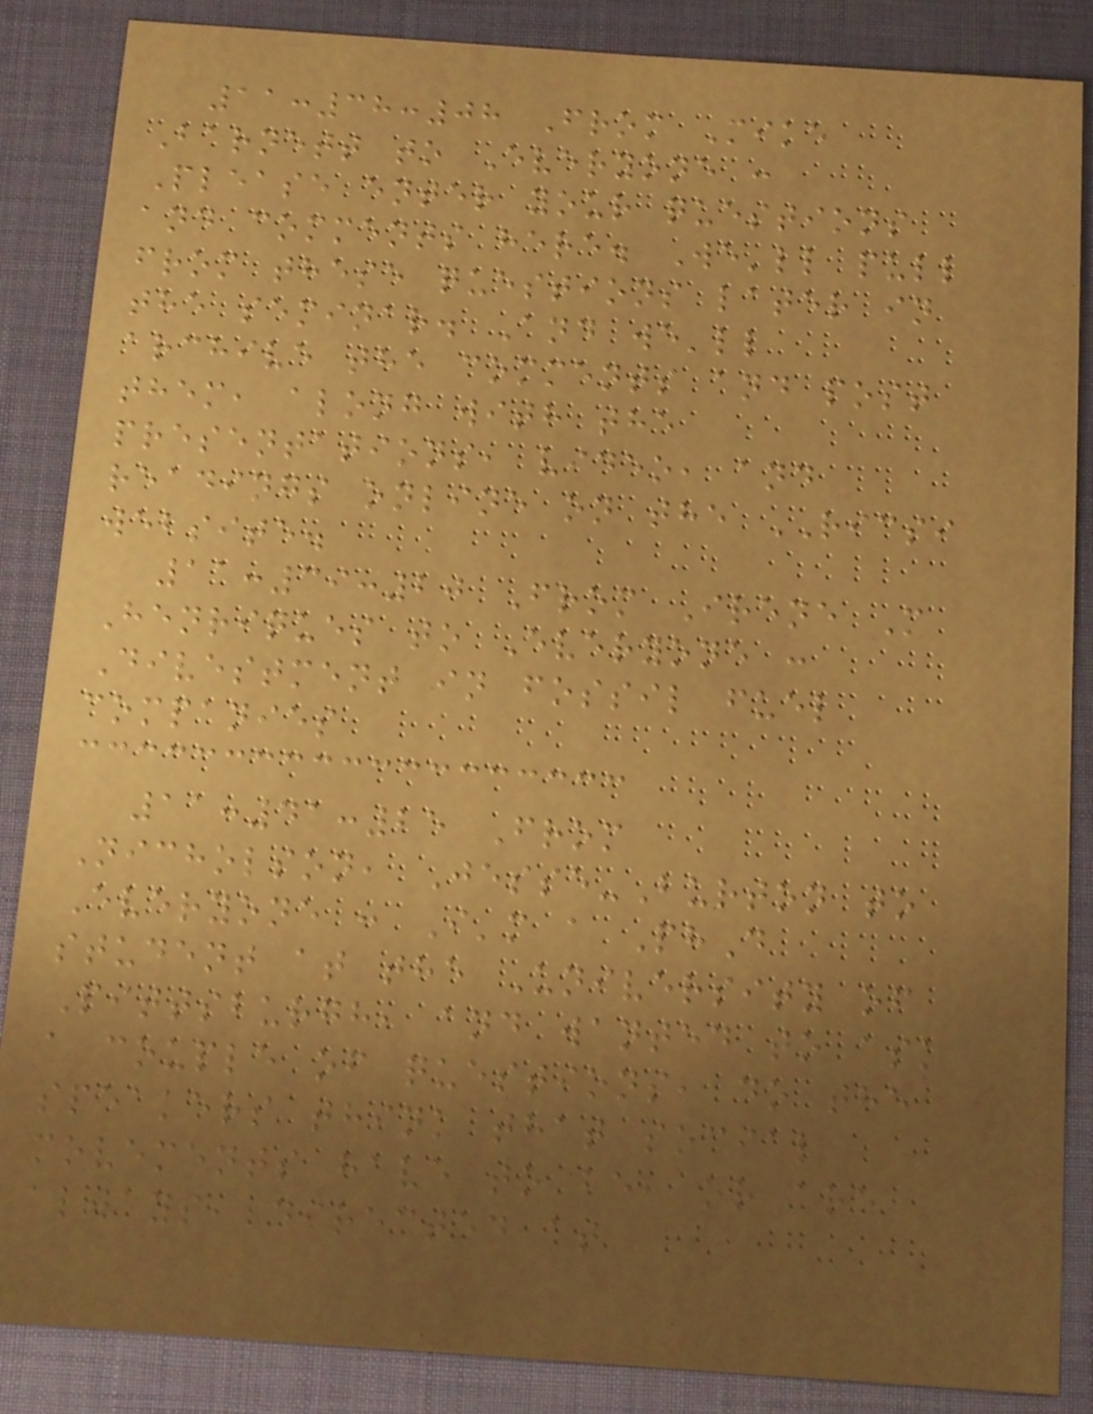11:38:08 From Mike
Barnett to Everyone :
Please enter your questions
and comments here. We'll pull
from these questions later in
the seminar. And we'll
archive the comments and post
them, along with the
presentations, video, and
readings online on the RICSI
website.
11:39:20 From Irene M
Henriques to Everyone :
Divestment in fossil fuel
companies
11:41:25 From
Nicholson, Jesse-Burton to
Everyone : I'm a PhD
student at the University of
Pittsburgh, and wanted to ask
a couple of questions, do the
speakers think that social
movements have to be, or are
always, directed at
